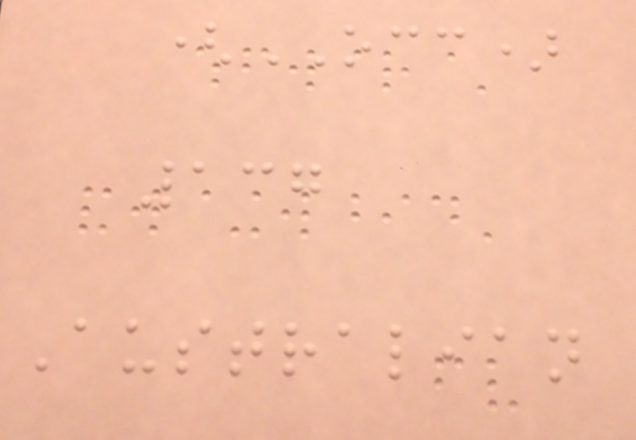(OCC)
137
Australian
